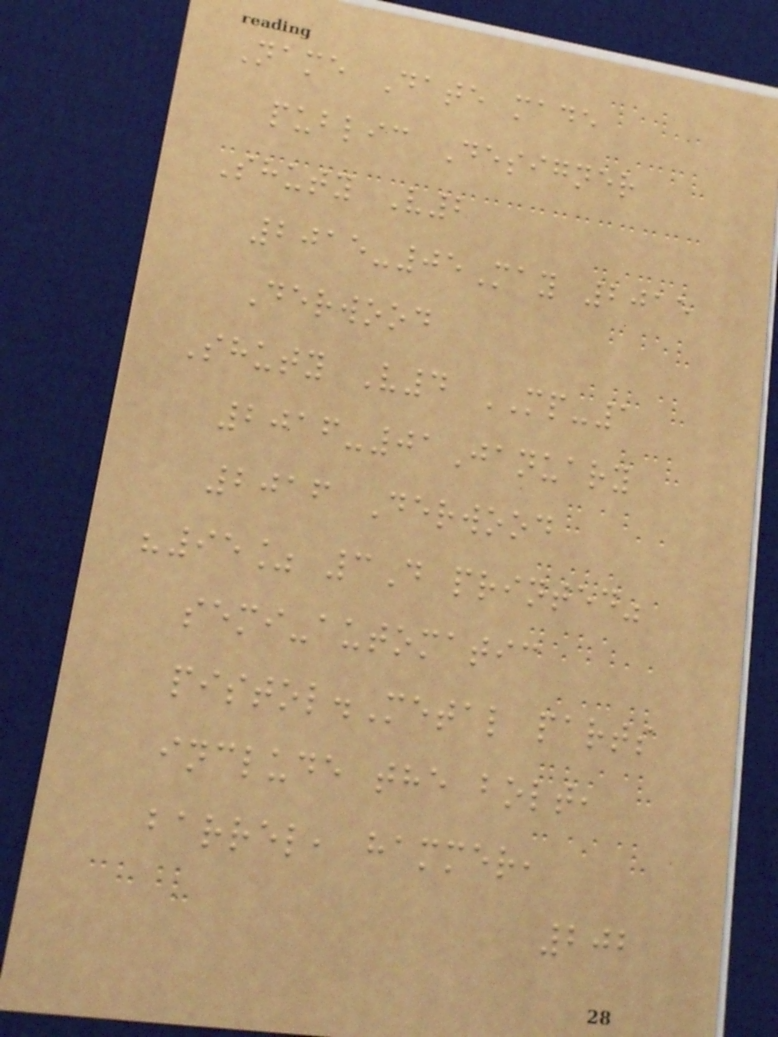Name Date made
public Designer
Shuty V2
2015-05May 2015
Derwood
Shuty V4 MP-1
2016-01January
2016 Derwood
"95% 3D printed"
semi-automatic
pistol.Metal parts
include the bolt,
barrel, hammer,
202
